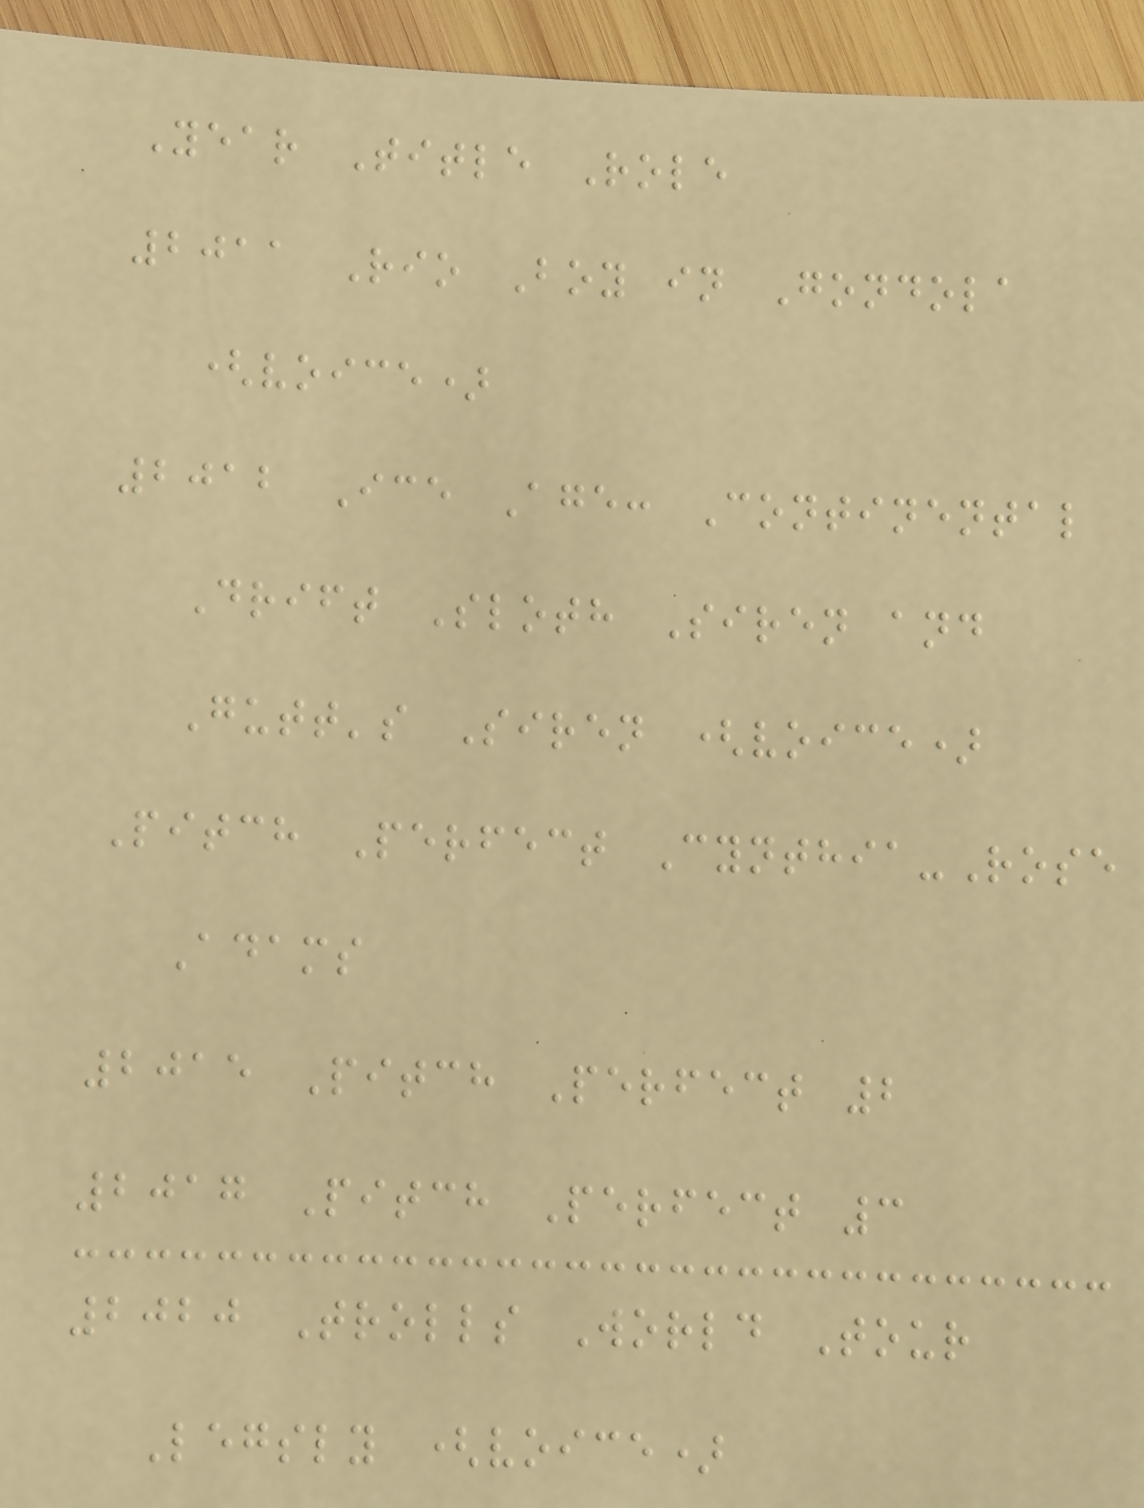Year Title Role
2011 Rio Boy in Gondola
(voice)
2012 Ice Age: Continental
Drift Sloth Siren and
Gutt's Siren (voice)
Pitch Perfect Cynthia-Rose
Adams
2015 Pitch Perfect 2
2017 Pitch Perfect 3
2020 Trolls World Tour
Legsly (voice)
